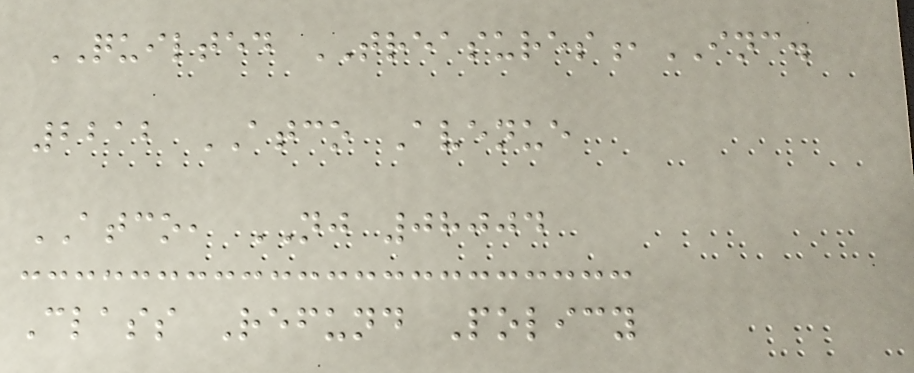QUILTED TREASURES,INC.
2212 ATCO Avenue
ATCO, NJ 08004
Class Refund Policy
